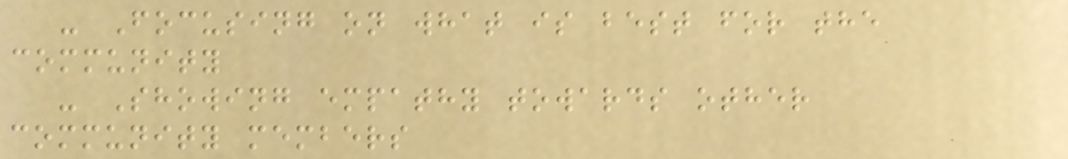- Focusing on what is best for the
community
- Showing empathy towards other
community members
